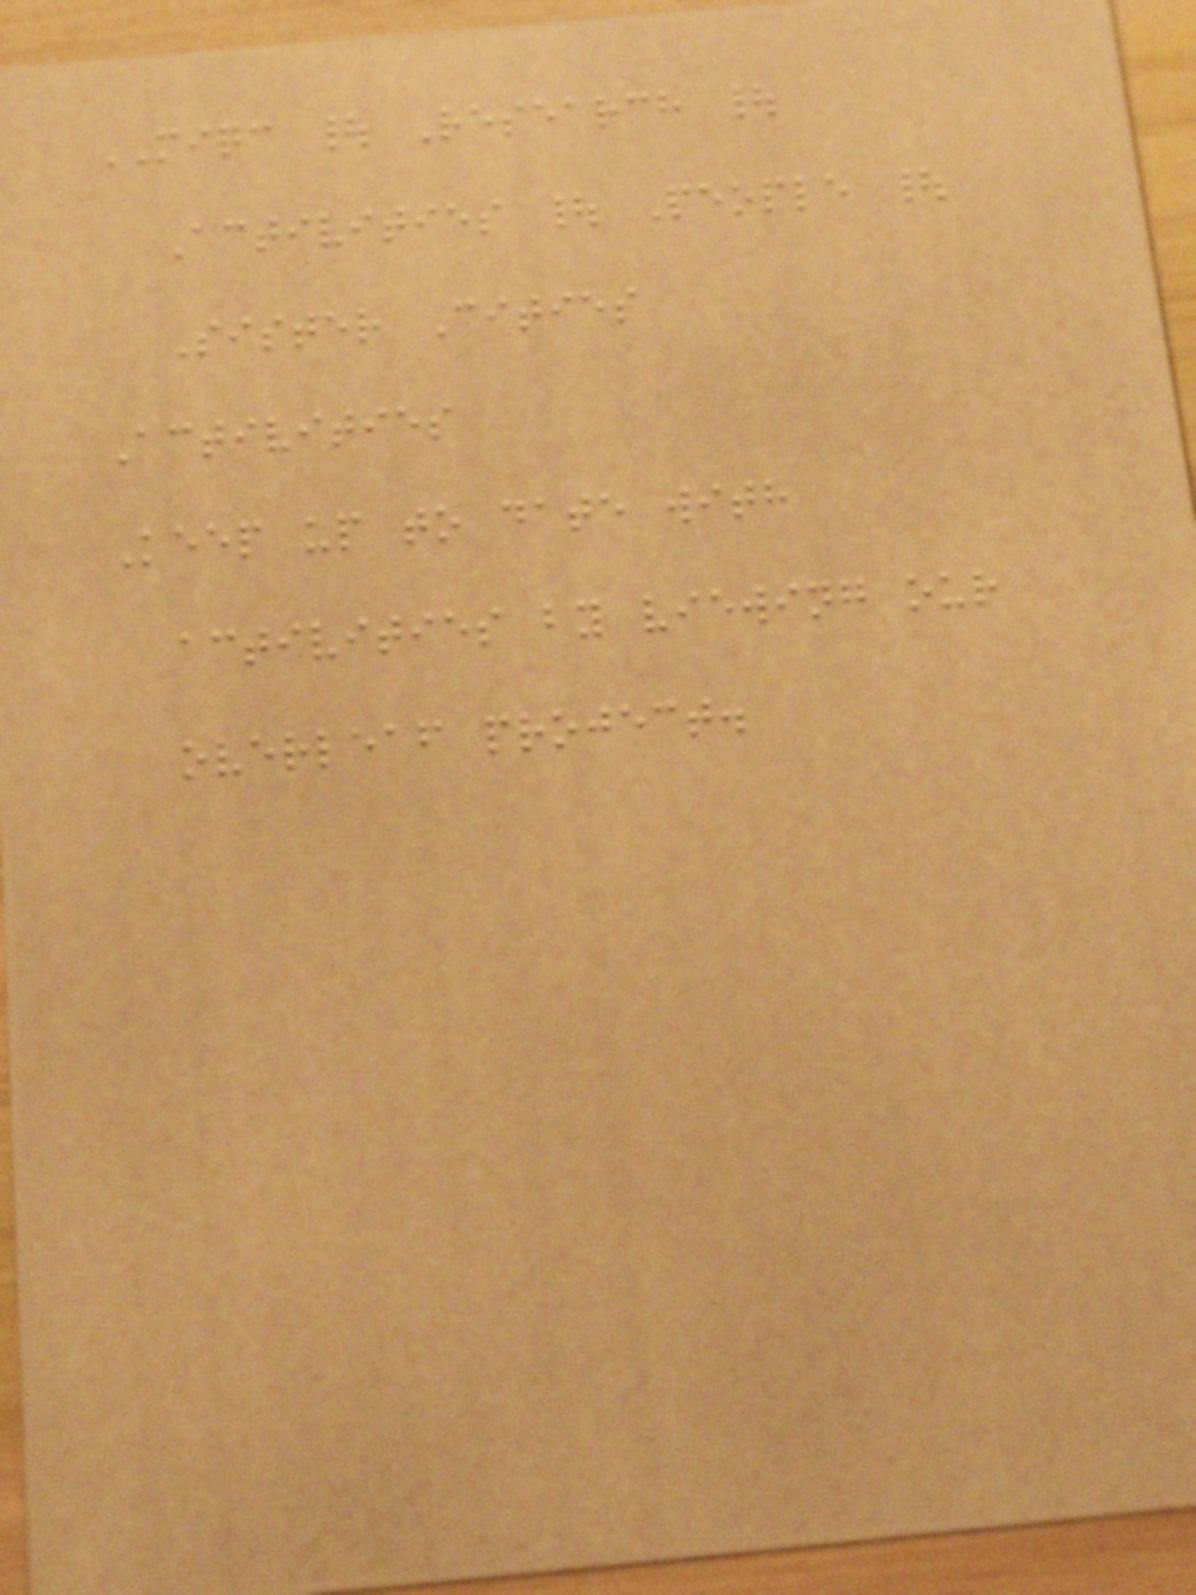MIQC | Research |
Activities | People |
Sister Cities
Activities
Keep up to date with
activities by viewing our
overleaf project.
